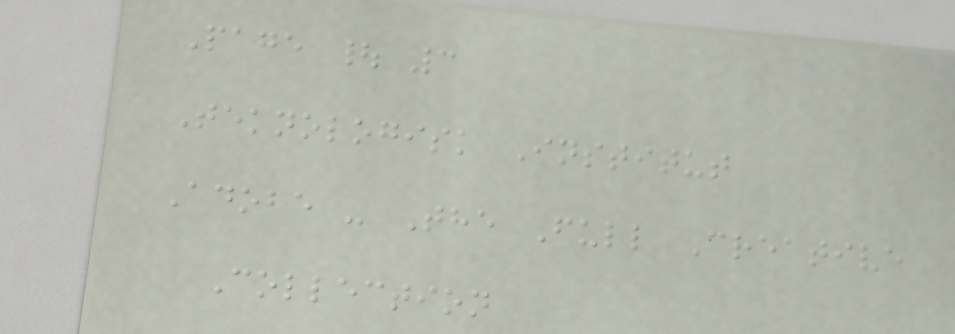Page | 3
Teknologisk Institut
Adobe - The Full Creative
Collection
